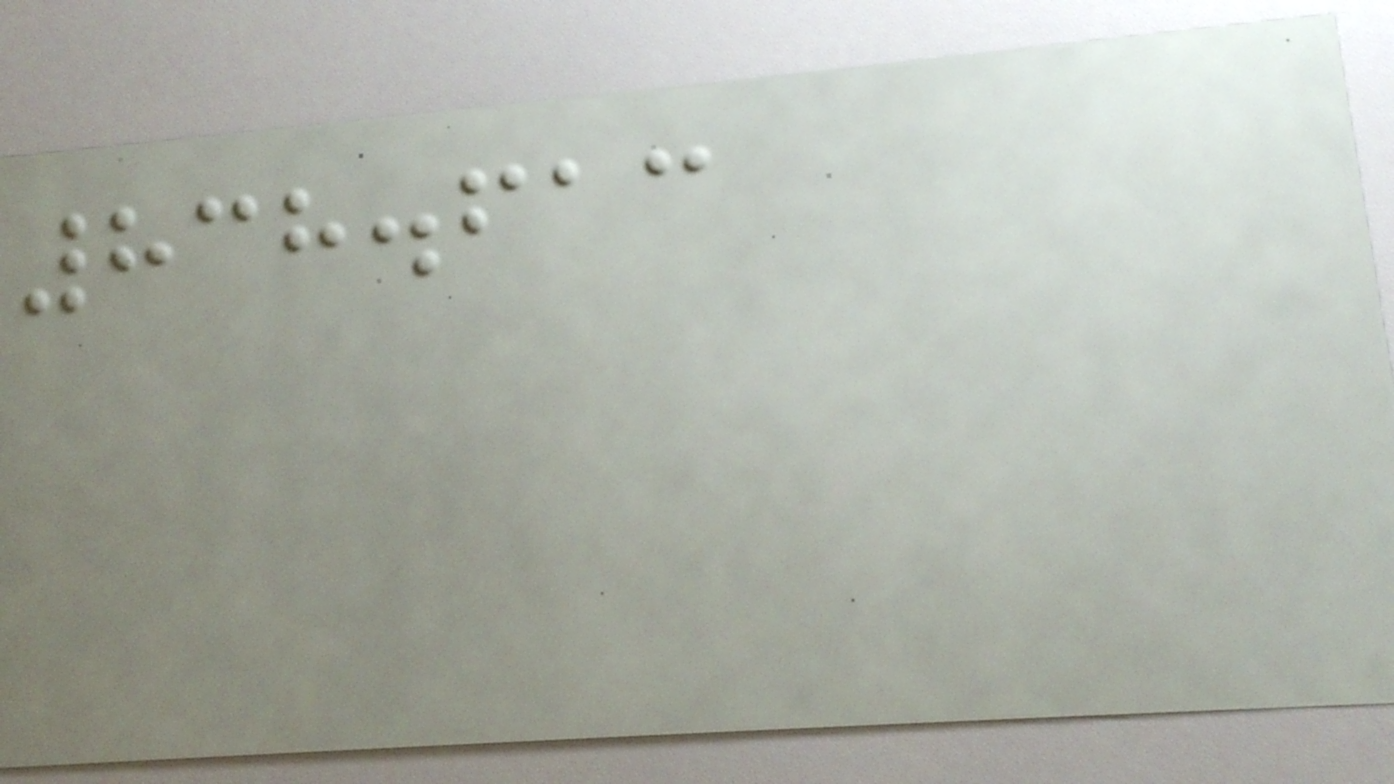838.613
